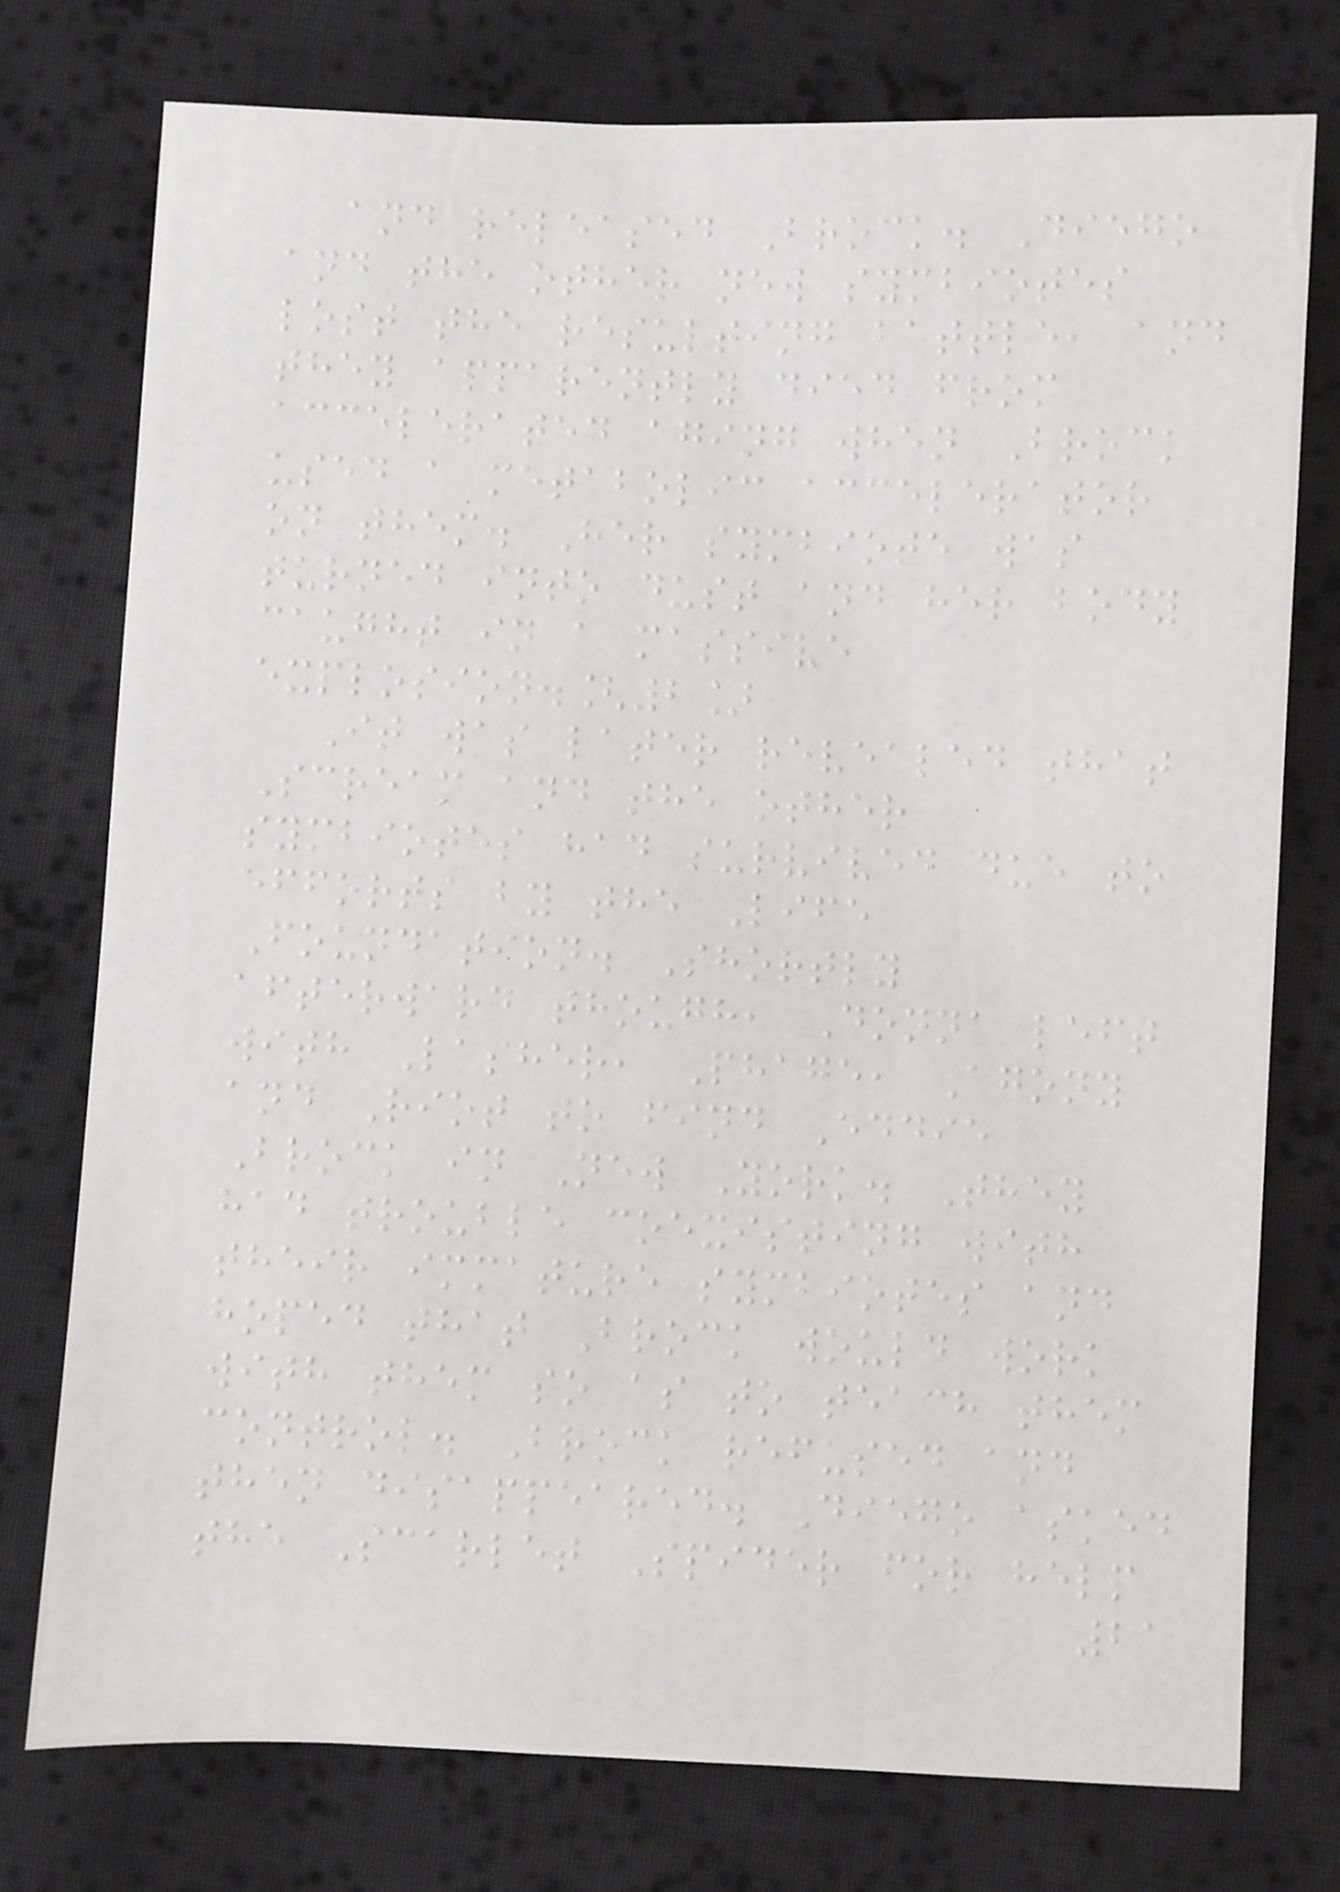and released Brock. Diego
and the other new symbiotes
lost the resulting battle, and
they apparently died from
accelerated aging when Brock
used a metabolic accelerator
on them. Her symbiote was
turned into dust and her body
caught in a massive
explosion.[2]
It was later revealed that
Scream and the other
symbiotes had survived due to
efforts by the Life
Foundation. Shortly
afterward though, Donna left
with Lasher, Phage, Agony
and Riot to find Eddie
Brock in New York. They
had trouble coexisting with
their immature symbiotes and
hoped that Brock would work
with them so as to teach them
control. Brock refused and
then disappeared. Diego asked
the Scarlet Spider for help
21
